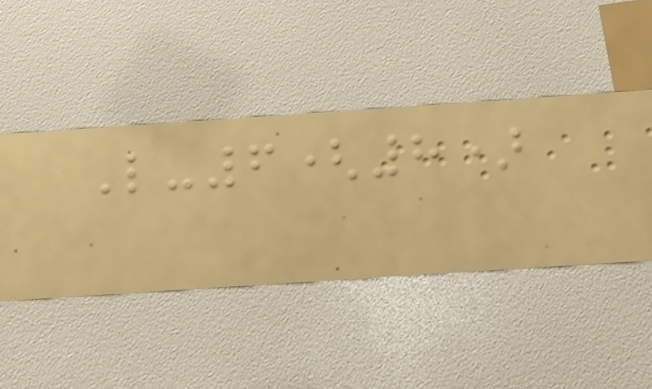L-6(8)
